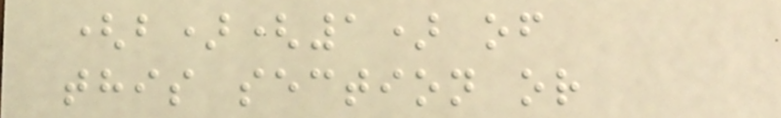(b)(1) of
this section or
